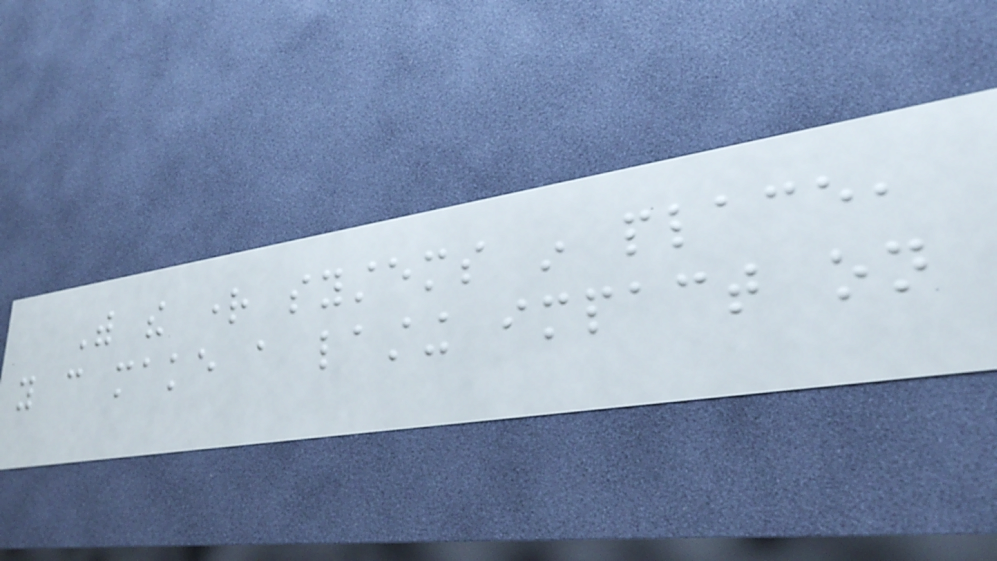With the right systems in place,
you can make a lasting impact on
